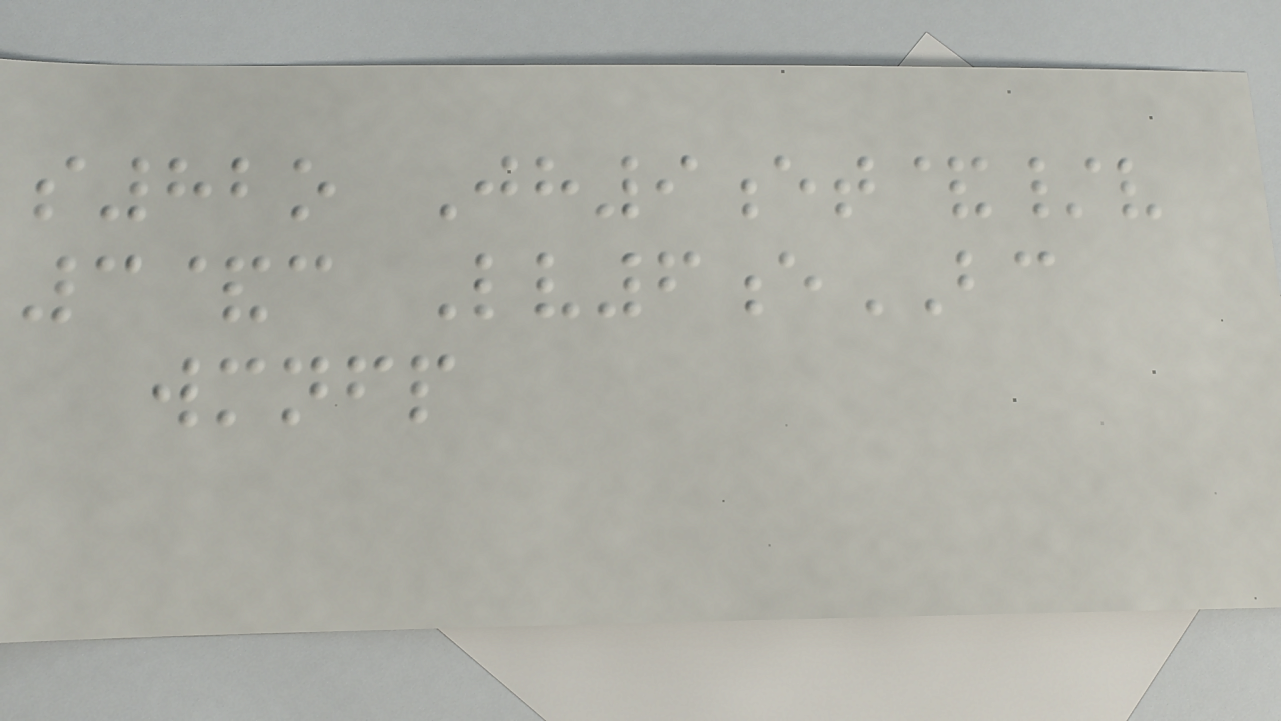s82o Jh9et&/v
3&c Lv6eBC
wmnfp
